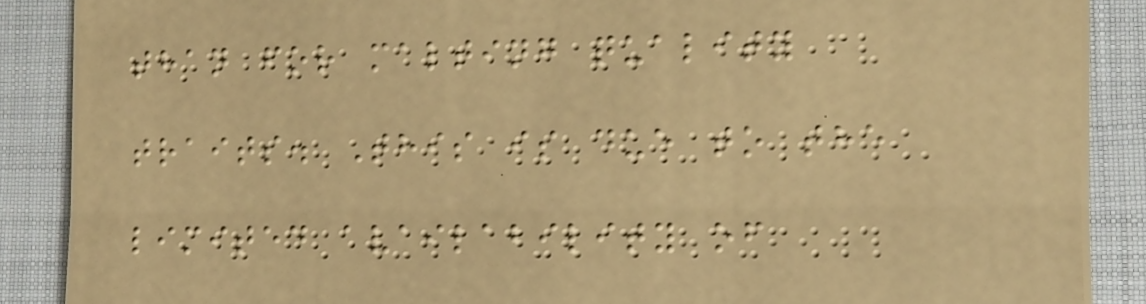than for malting quality
traits. This is due to the
limited availability of
